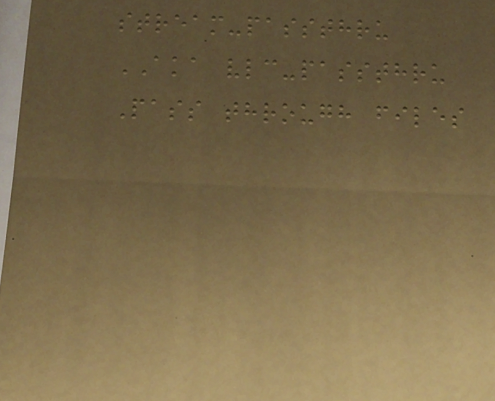stream-passthru
AKA vlc-passthru
Pass through files
